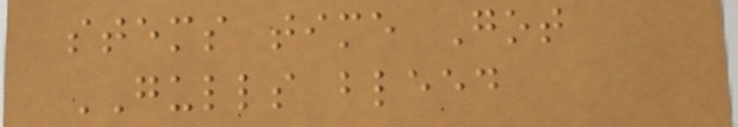stems time Got
GULLS bleed
